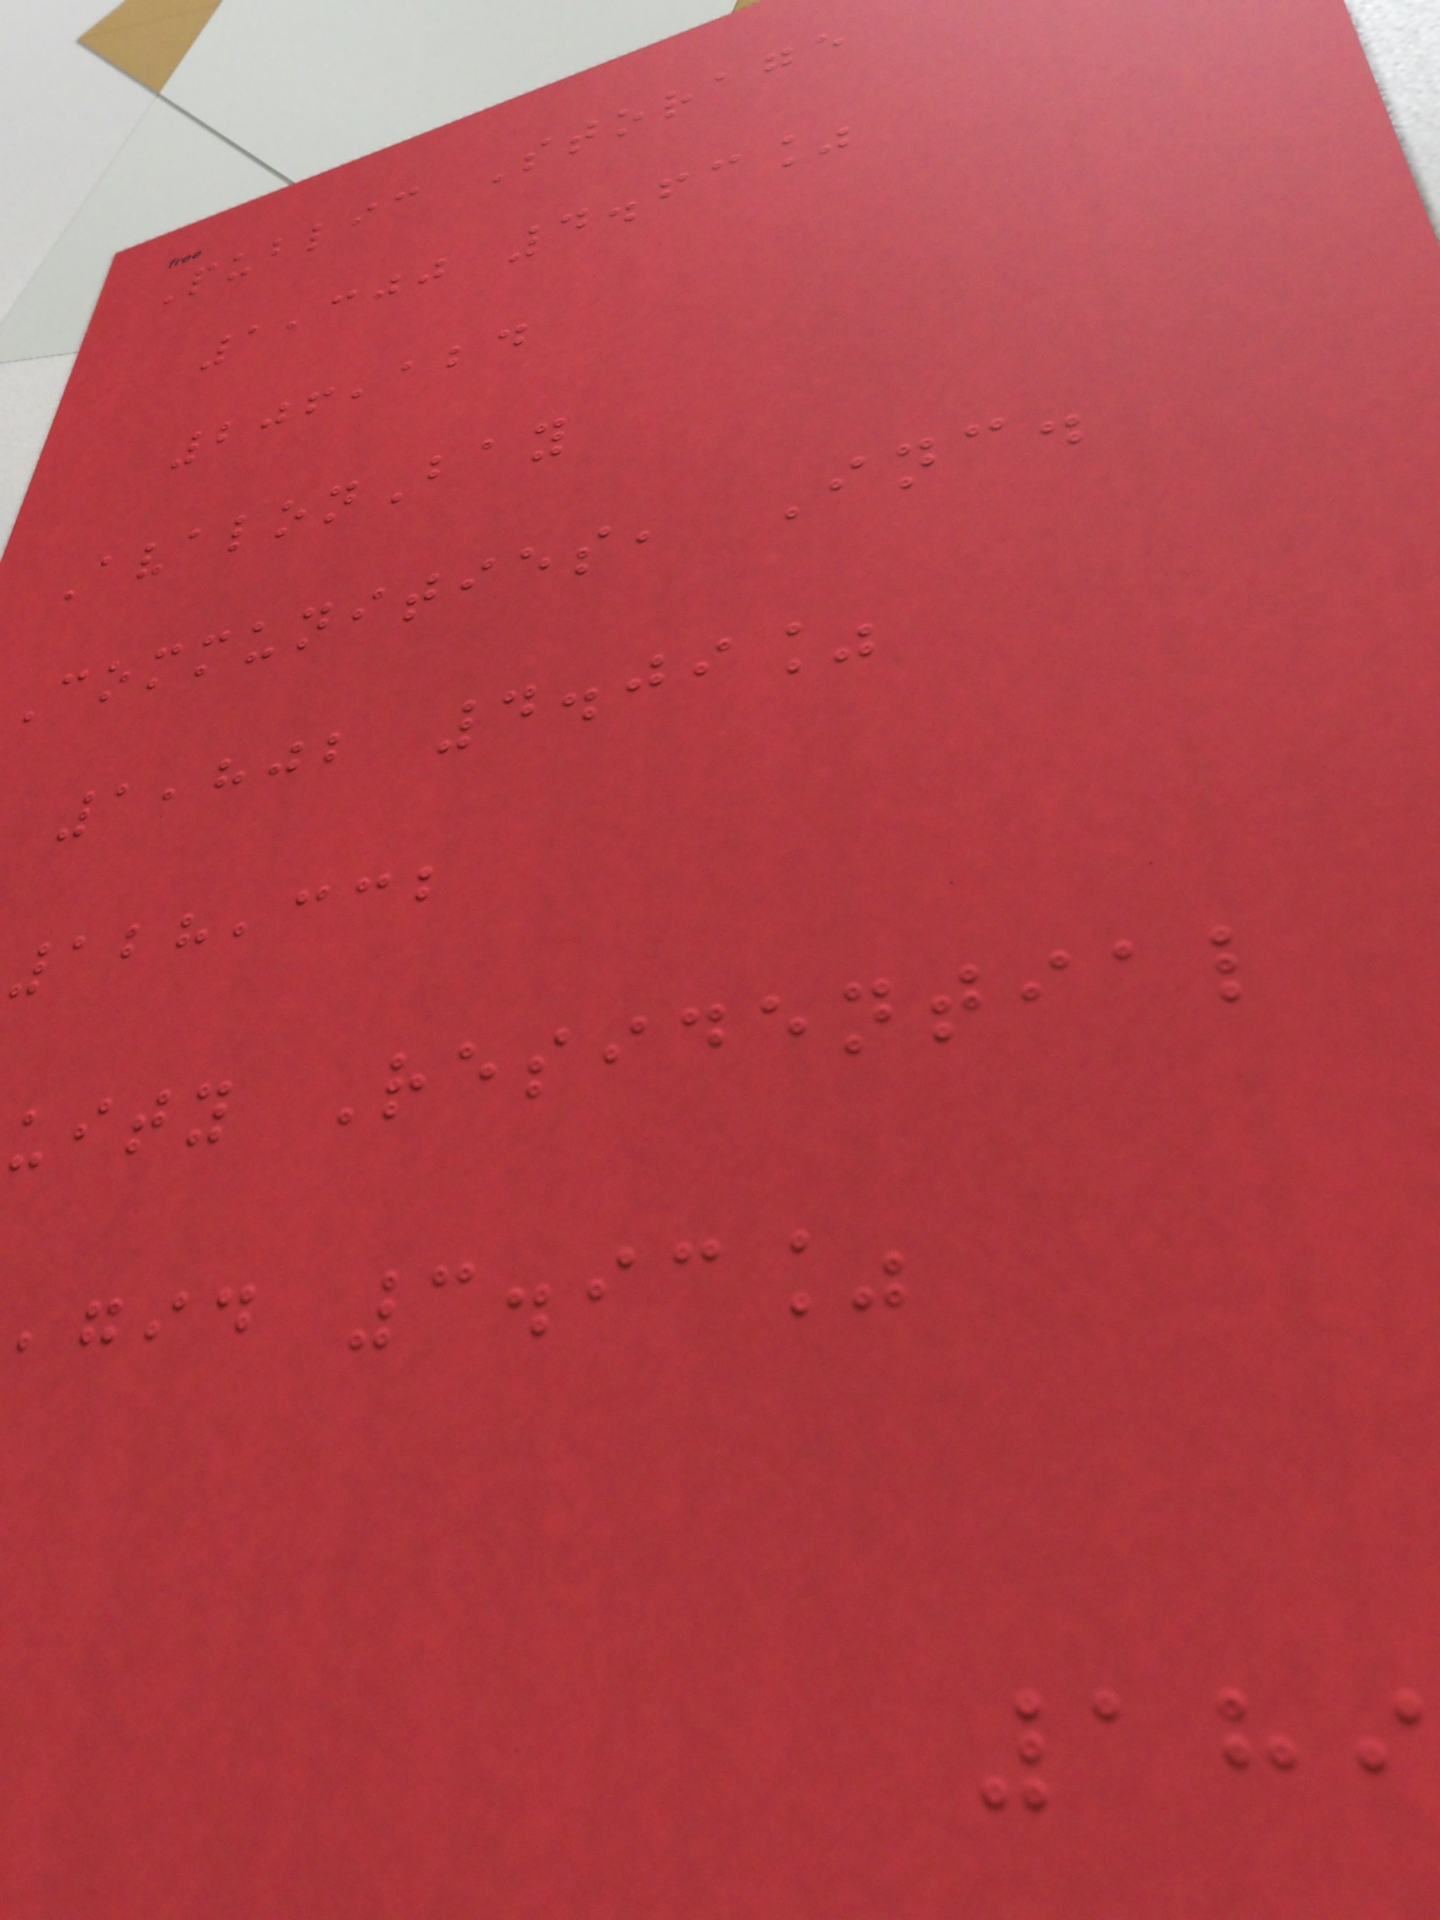Public Storage
1,300 4.63%
206,124
AvalonBay
Communities, Inc.
1,802 4.09%
128,332
uity Residential
,gid 3.93%
